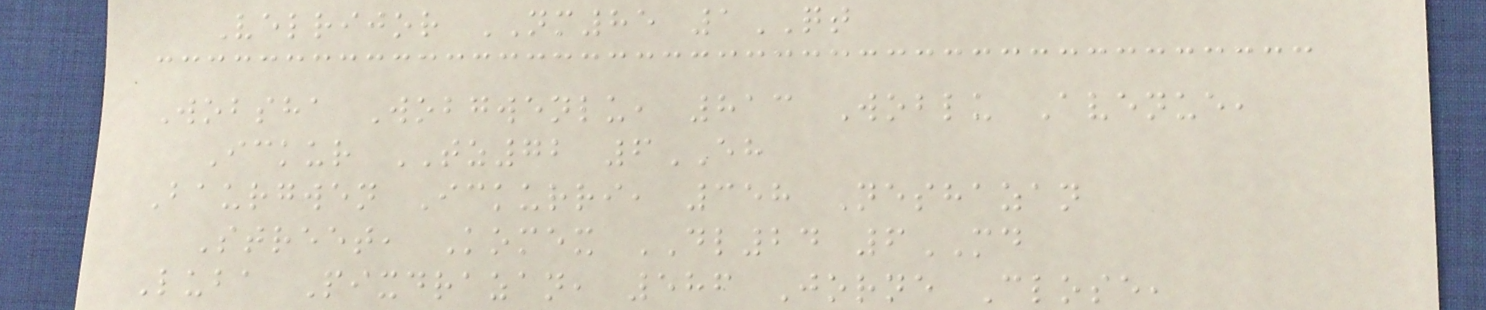Velrijor NM85 1QT
Wobsha Wobgwenlu, 813 Woblu Avenue,
Ickur TZ72 6EH
Baurgwen Ickurri, 358 Neshazan
Street, Komex DL24 6MD
Luba Pixdrazan, 586 Jorne Close,
